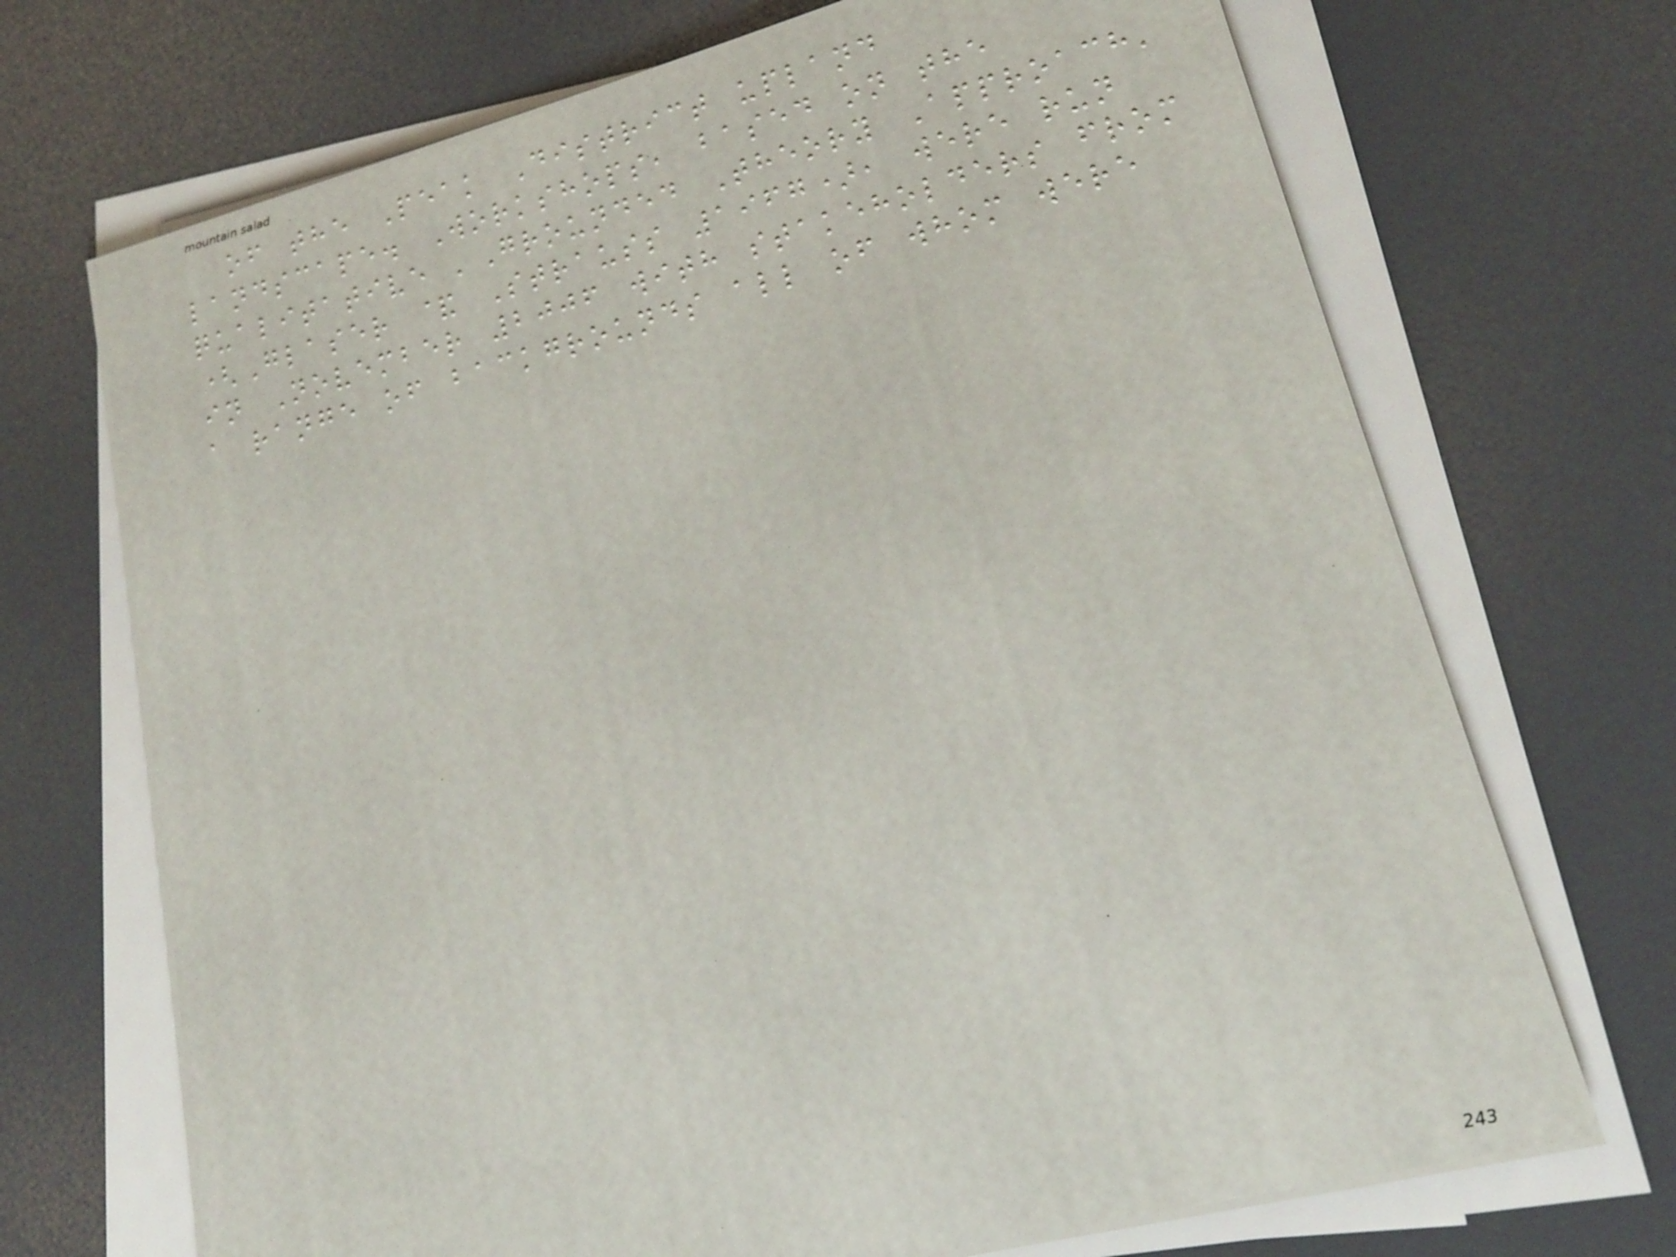of the Peak District upland
landscape. Workshops, based on the
qualitative 'Grounded Theory Approach'
(Glaser & Strauss 1967), were run
in November 2006 with stakeholders from
a range of backgrounds all of whom were
